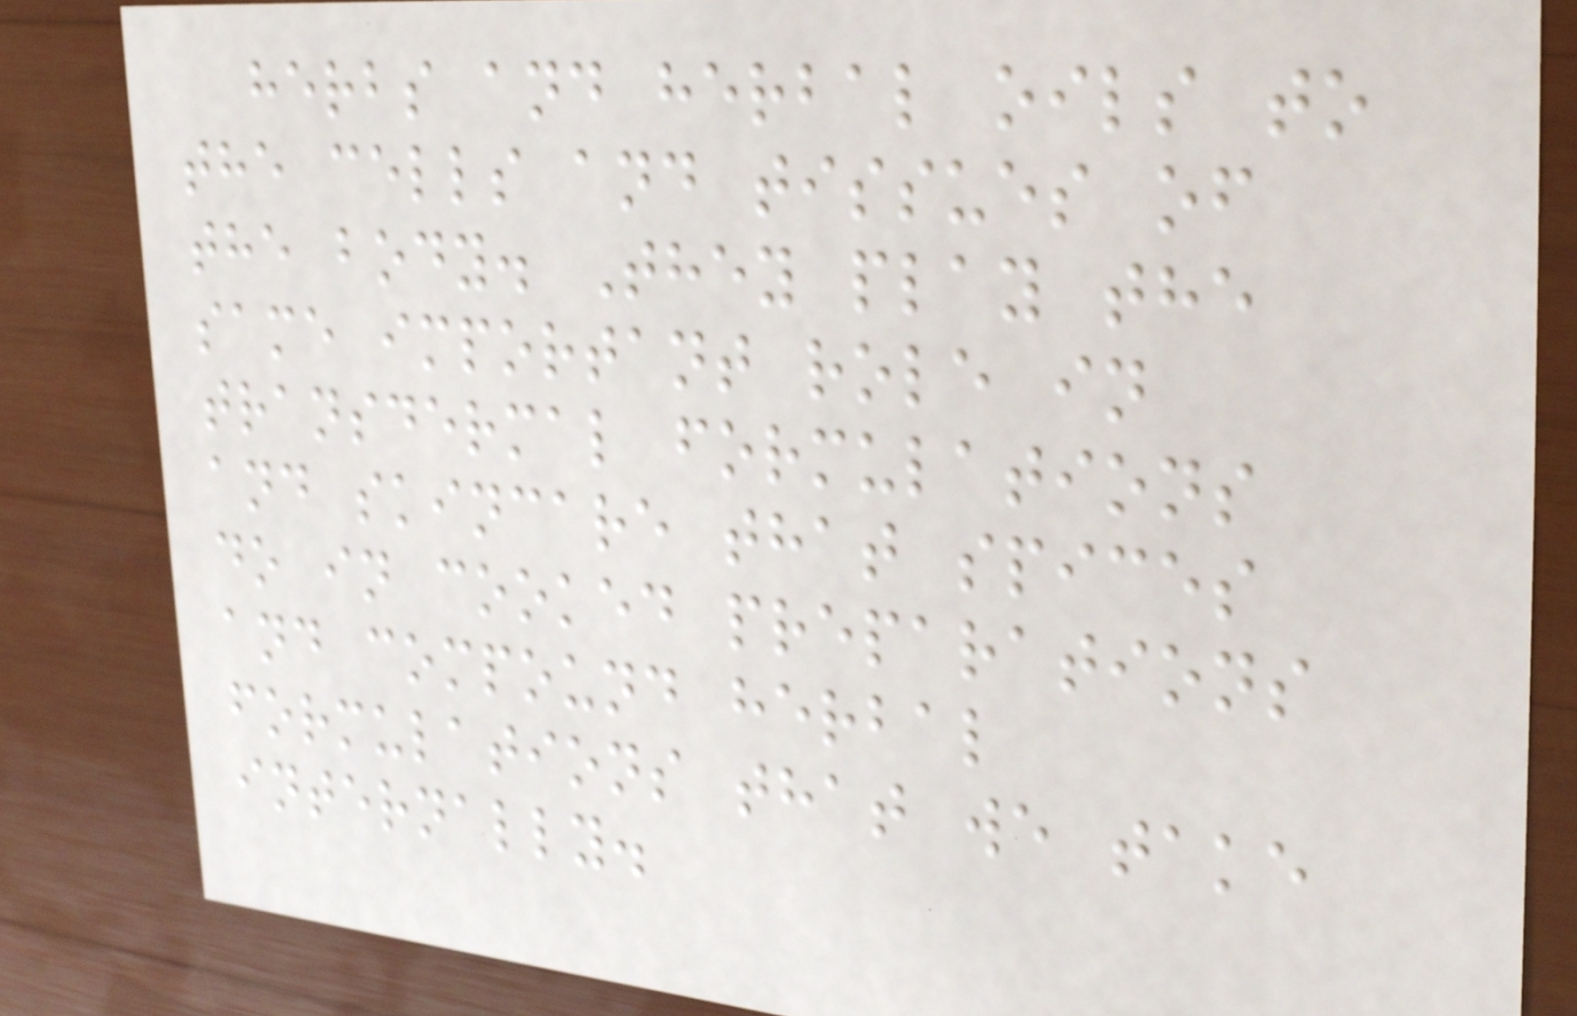herbs and herbal oils to
the cells and tissues of
the body. They play the
same important role in
transdermal formulations
and skincare that spices
do in cooked preparations
and compound herbal
formulations that we take
internally.
